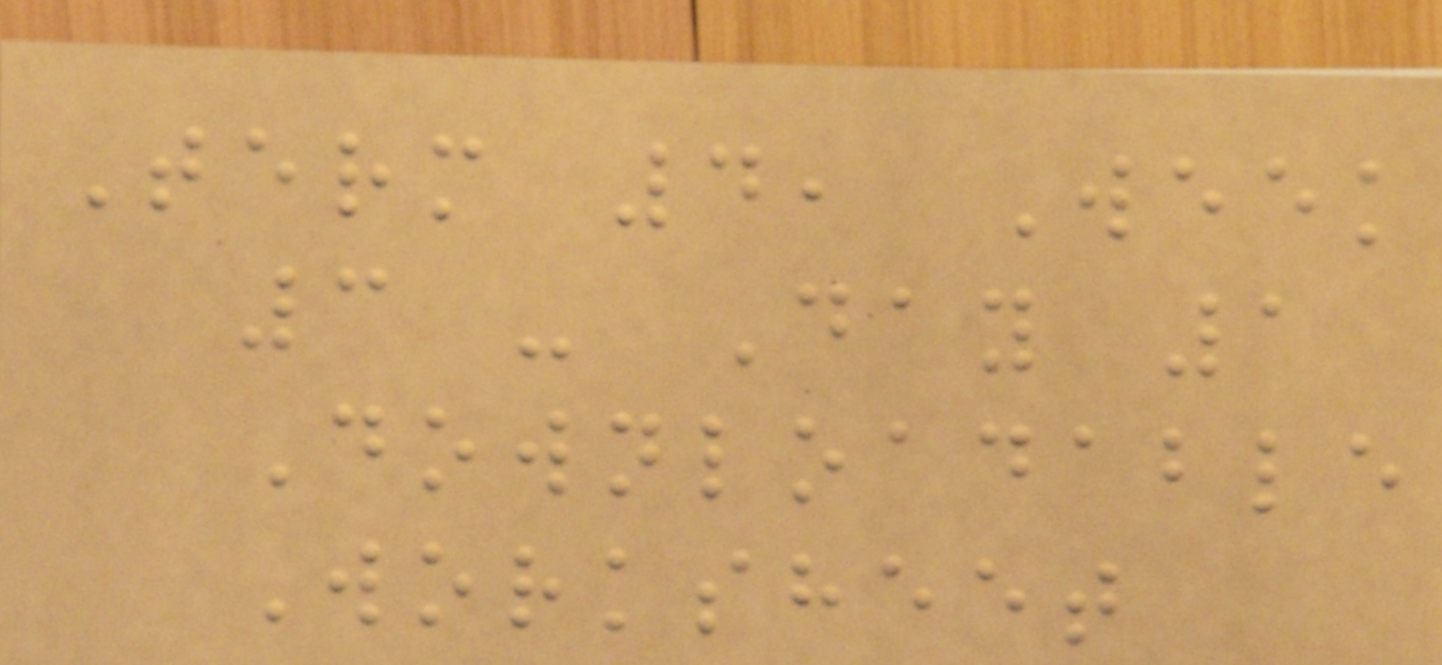Term 4, Week
3 - Day 1
Downloadable
Worksheet
